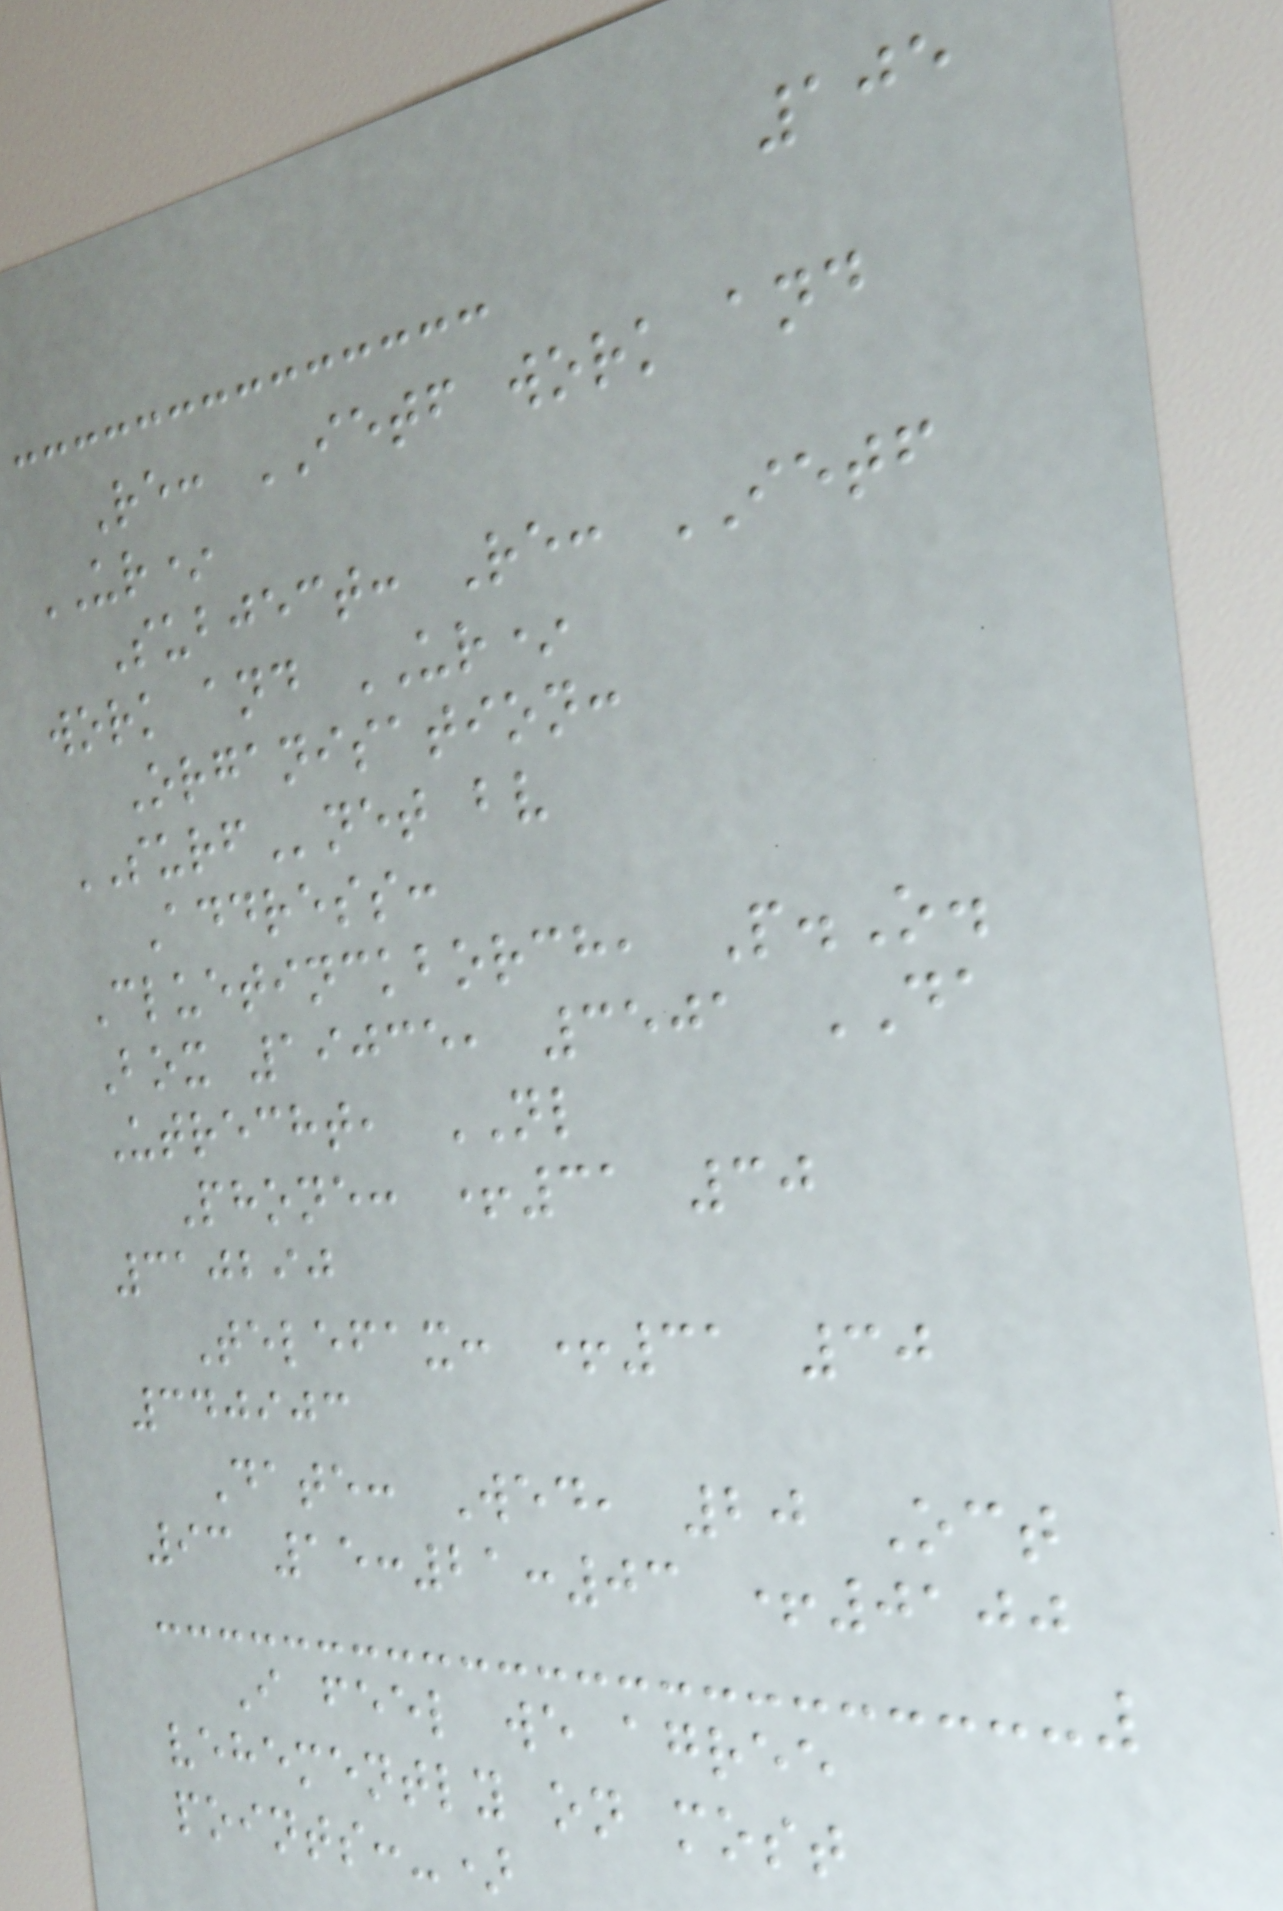105
Re: IETF work and
UR*
Subject: Re: IETF
work and UR*
Organisation:
SURFnet bv
Address:
Cluetinckborch, P.O.
Box 19035, 3501 DA
Utrecht, NL
Phone: +31 30
310290
Telefax: +31 30
340903
Date: Wed, 20 Oct
93 15:21:03 +0100
I feel we agree
vehemently on most
points:-)
